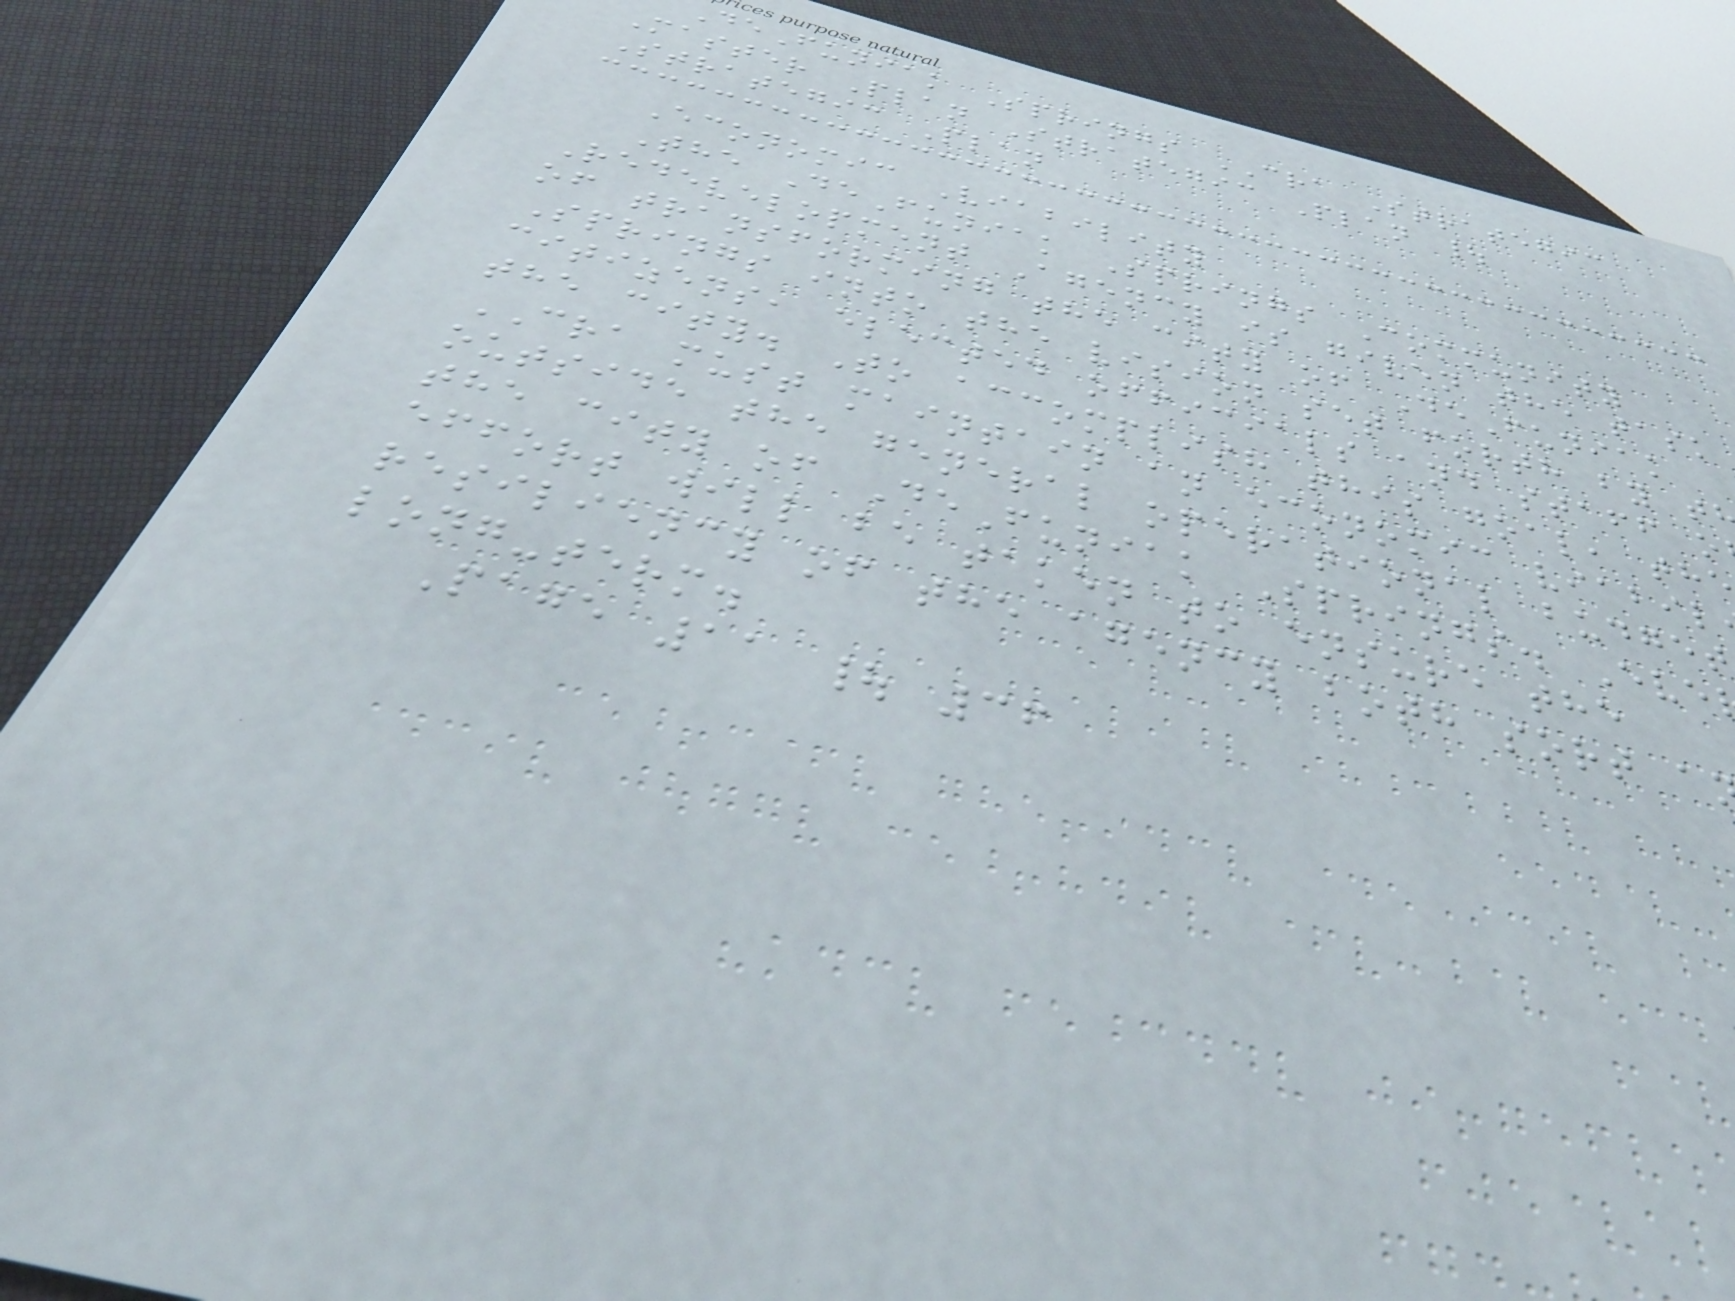DeFuniak Springs CRA Strategic
Master Plan Strategic Plan |
Strategic Plan
Economic Viability
The DeFuniak Springs Community
Redevelopment Agency is given the task
of transforming the city of DeFuniak
Springs into the vision set forth by t
citizens, elected officials and staff o
the city. To accomplish this goal, the
CRA must maintain an economic viabil
outside the general operational budget
the city of DeFuniak Springs. Eve
effort will be taken to ensure the
resiliency of the agency both sort a
long-term.
Page 11 | 36
